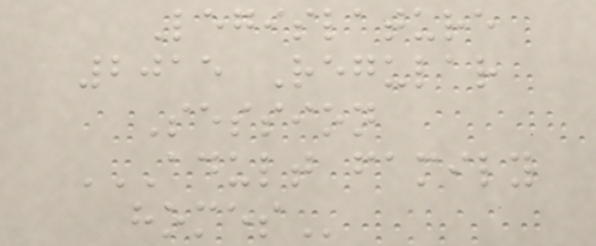Legislature
2015 Regular
Session
ADULT FAMILY
HOMES
